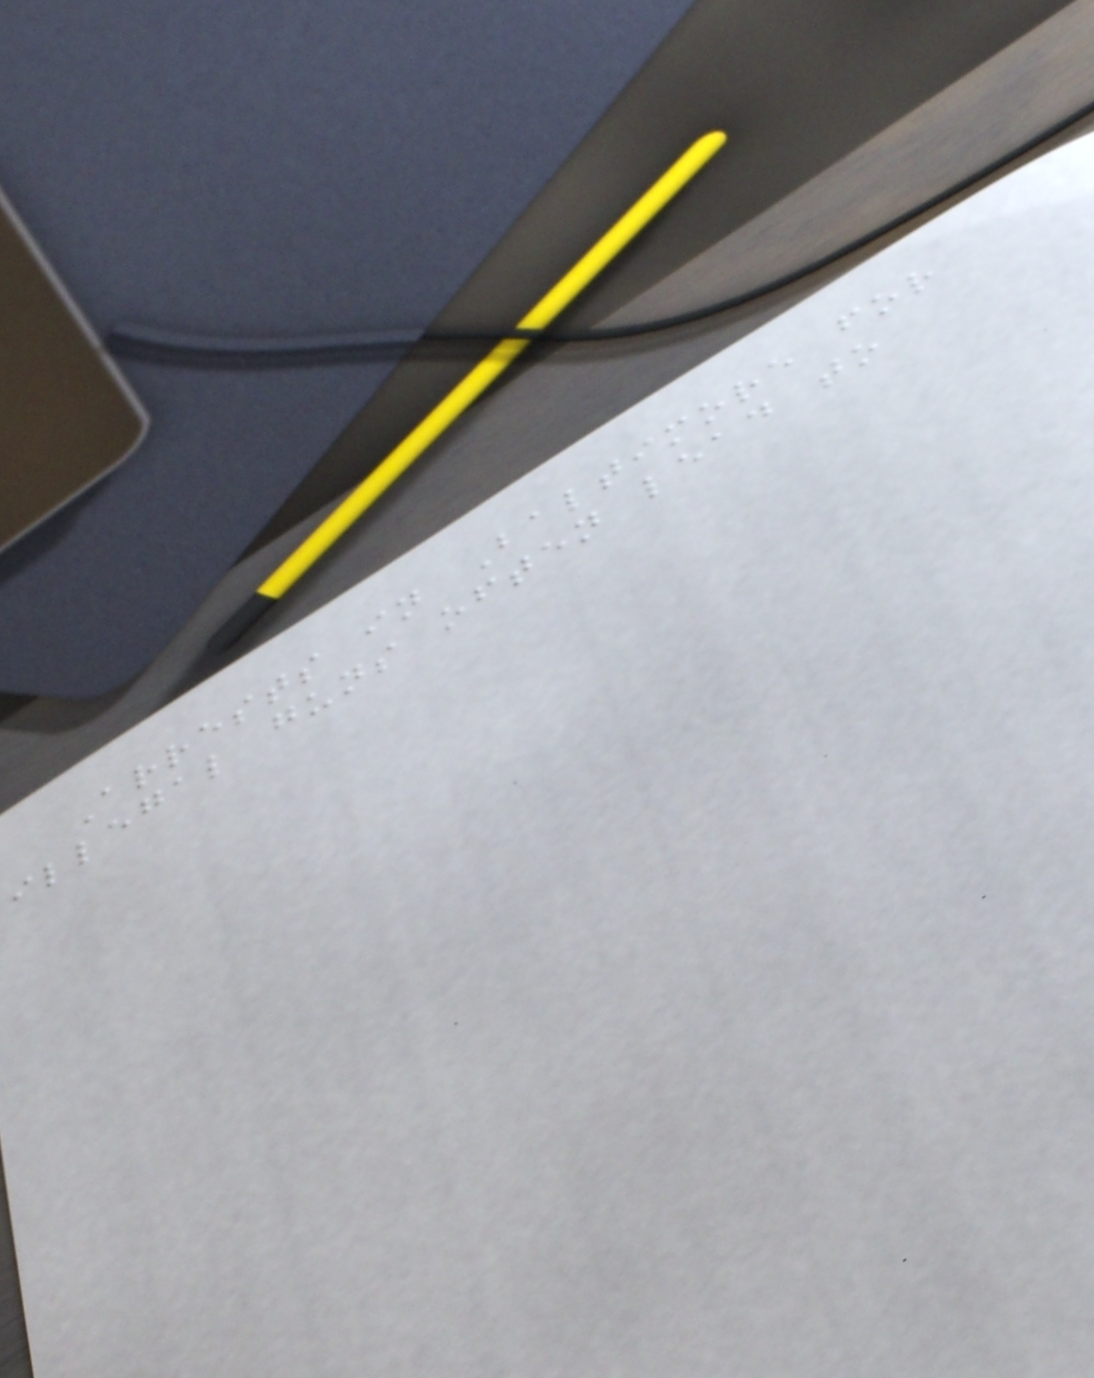Arrests in Baltimore for
illegal guns often lead to
